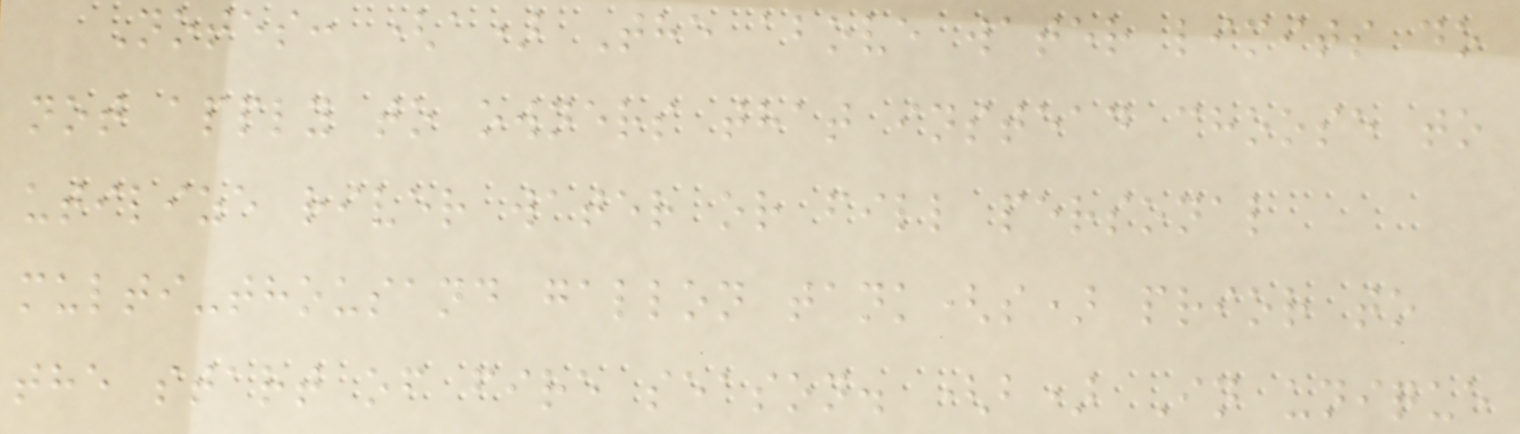Notes: (a) The above water limits do
not apply to owners that instead choose to
utilize river water or fill personal
multi-thousand gallon tank(s) prior to
the start of fire season. (b) In unique
